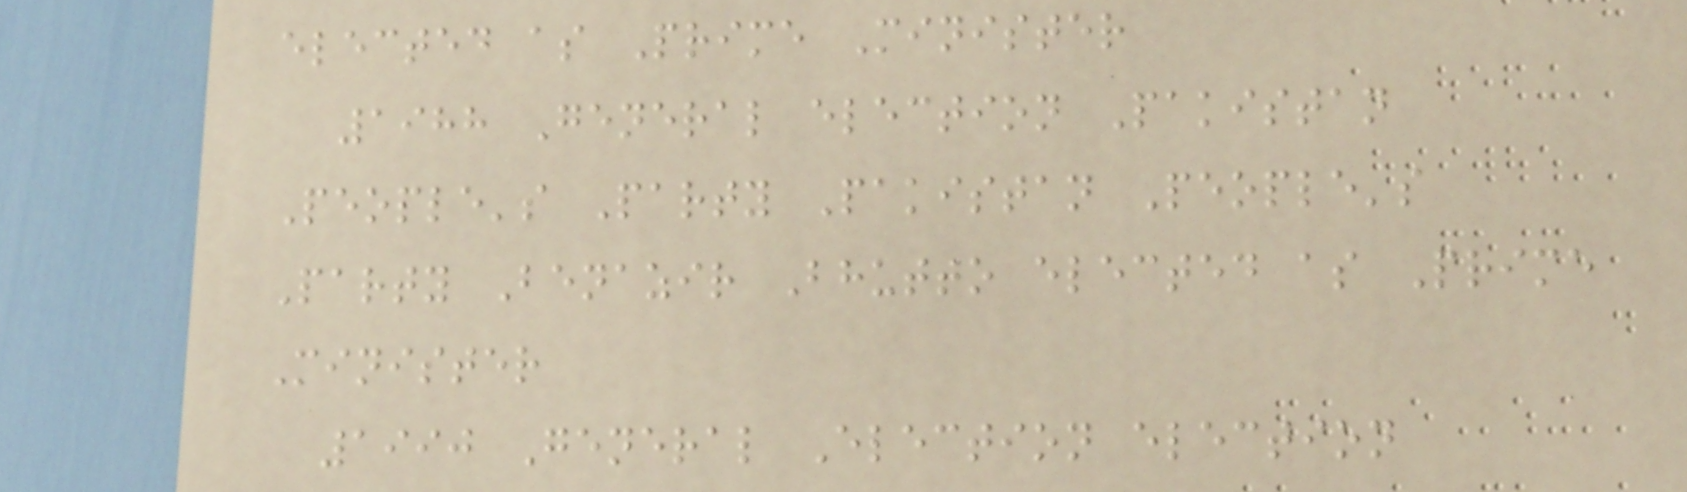elected as Prime Minister
1988 General election Pakistan
People's Party Pakistan People's
Party Benazir Bhutto elected as Prime
Minister
1990 General Election election
